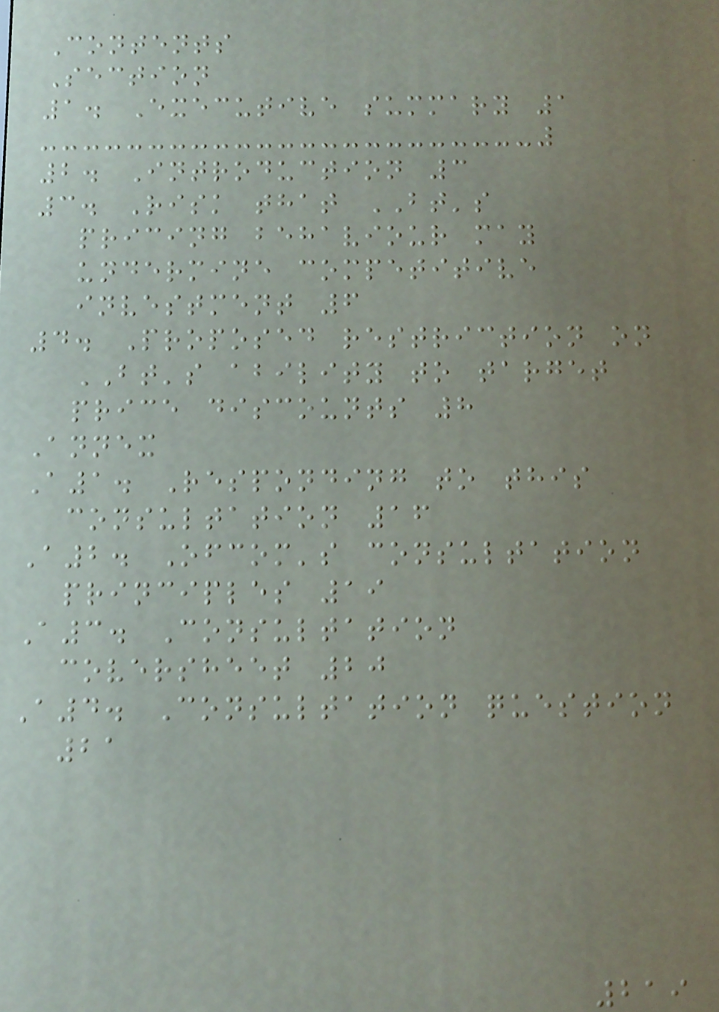Contents
Section
1. Executive summary 1
2. Introduction 3
3. Risk that BT's
pricing behaviour may
undermine competitive
investment 6
4. Proposed restriction on
BT's ability to target
price discounts 8
Annex
A1. Responding to this
consultation 16
A2. Ofcom's consultation
principles 19
A3. Consultation
coversheet 20
A4. Consultation question
21
219
